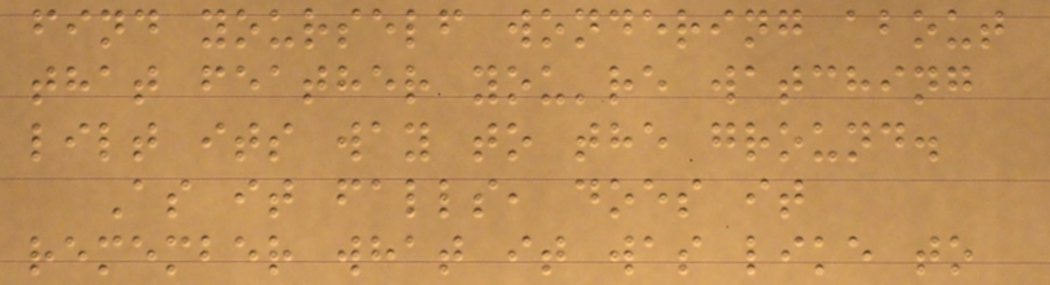find yourself wondering about
that feather you're watching
lilt its way to the ground.
As it falls, does it
remember what it was like to
